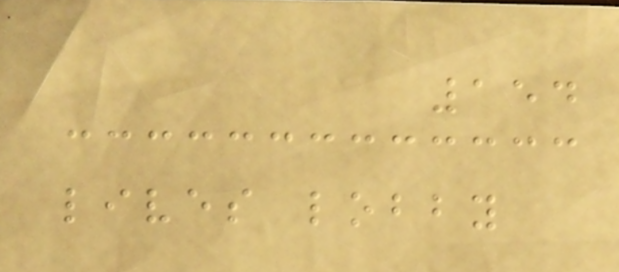154
lives lobby
